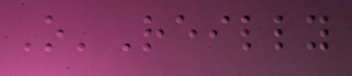O'Reilly
